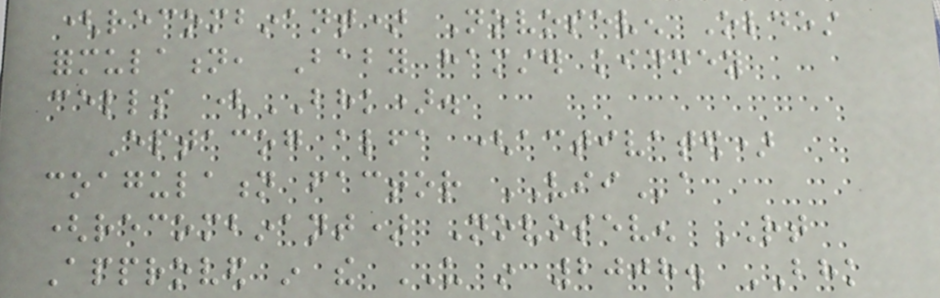(recombinant) Novoseven Oldest
formulation, Baby hamster kidney
cells (BHK).
Eptacog alfa (activated)
coagulation factor VIIa
(recombinant) Novoseven RT
Approved in the US in 2008. BHK
